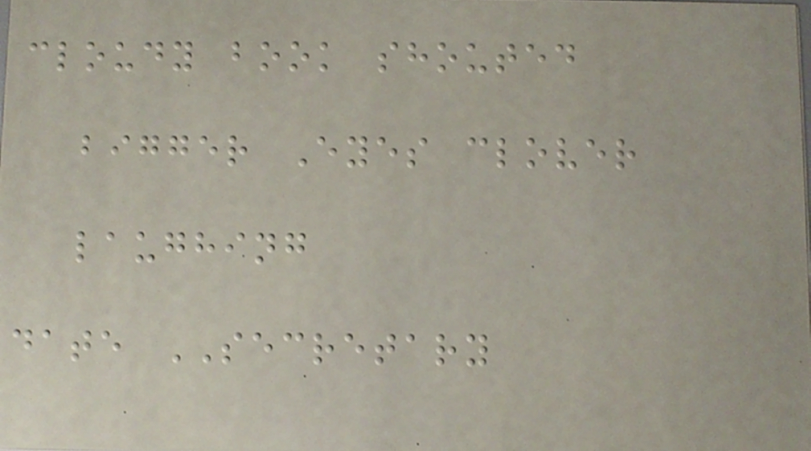cloudy book shouted
bigger Eyes clover
laughing
date SECRETARY
